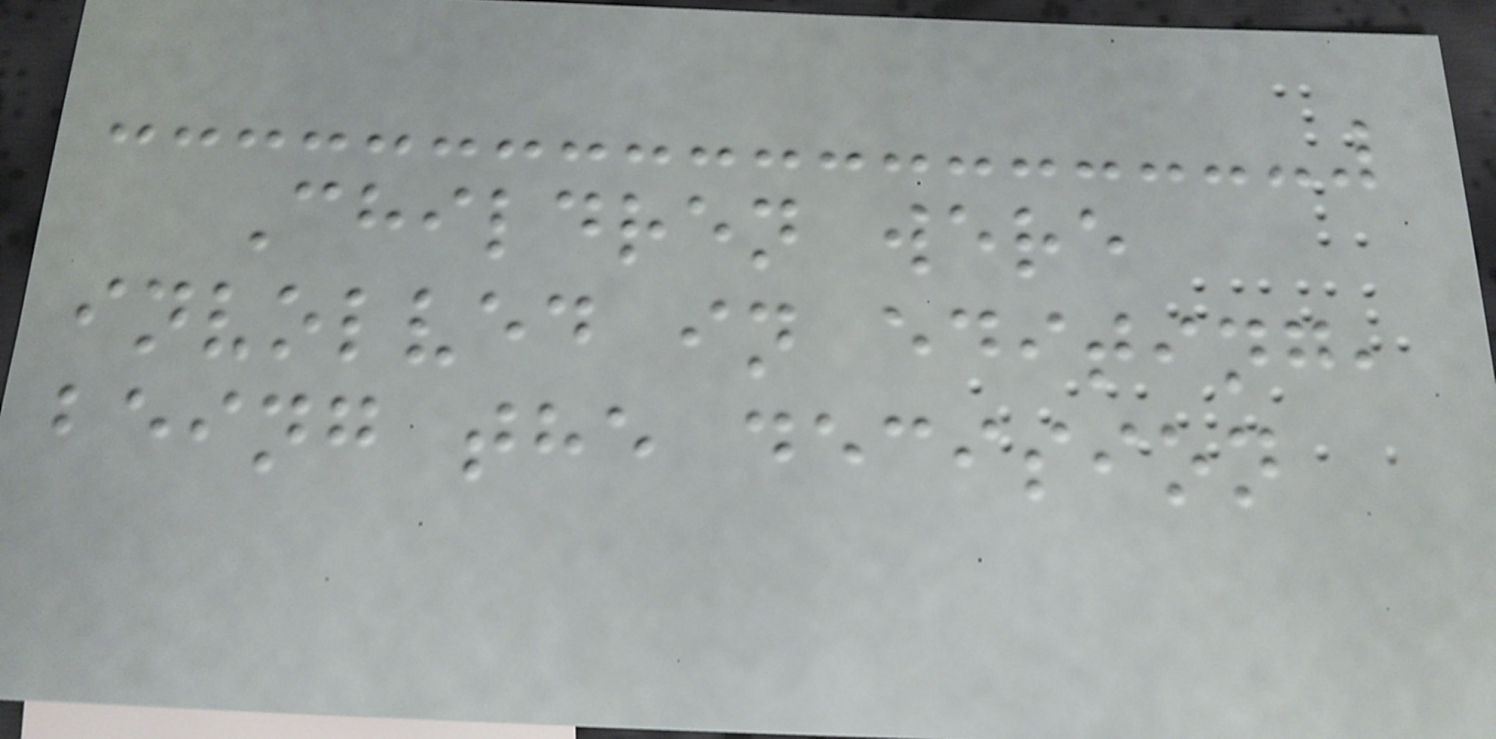Children were
involved in editing,
being the decision
